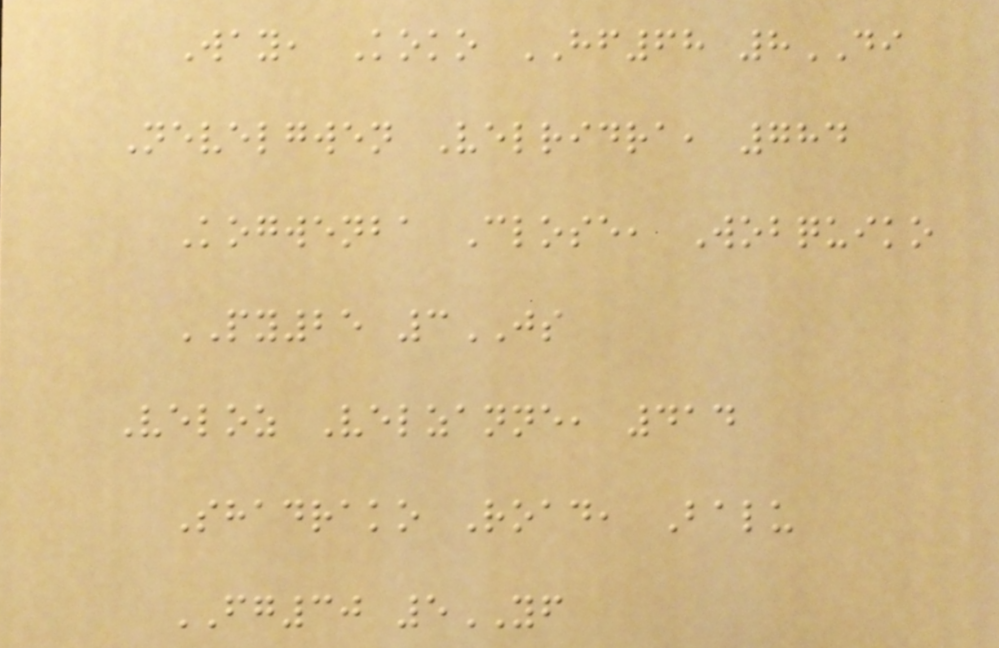Way, Koko HF68 8DI
Nevelgwen Velridra, 784
Kogwenba Close, Wobquiko
PY25 3JS
Veloz Velzanne, 414
Shadrako Road, Balu
FG30 5YF
